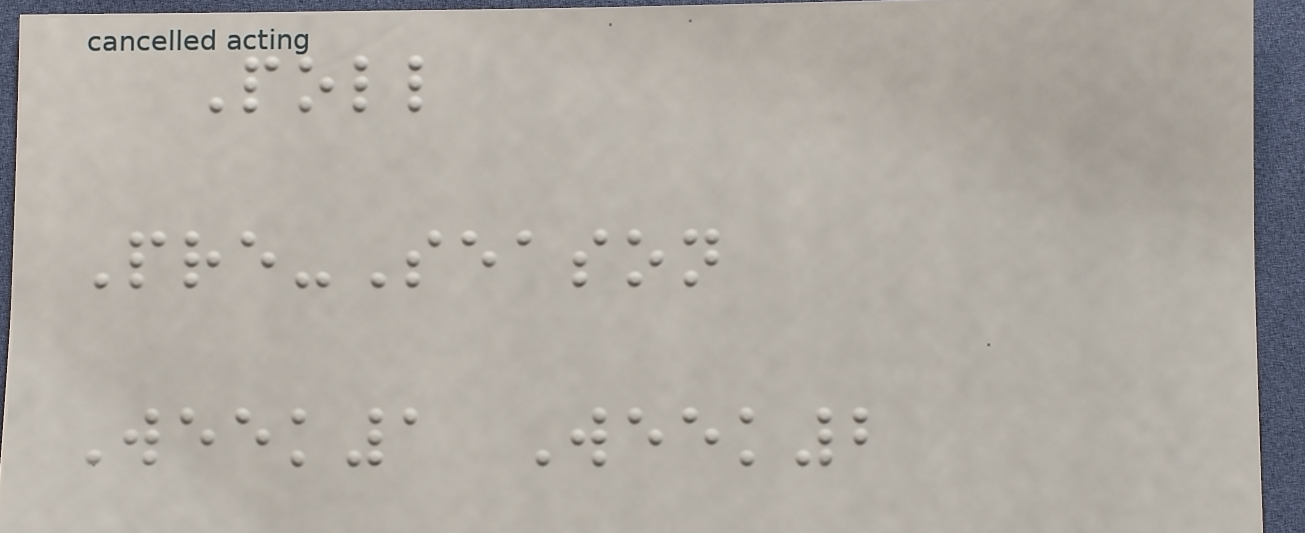Poll
Pre-Season
Week1 Week2
